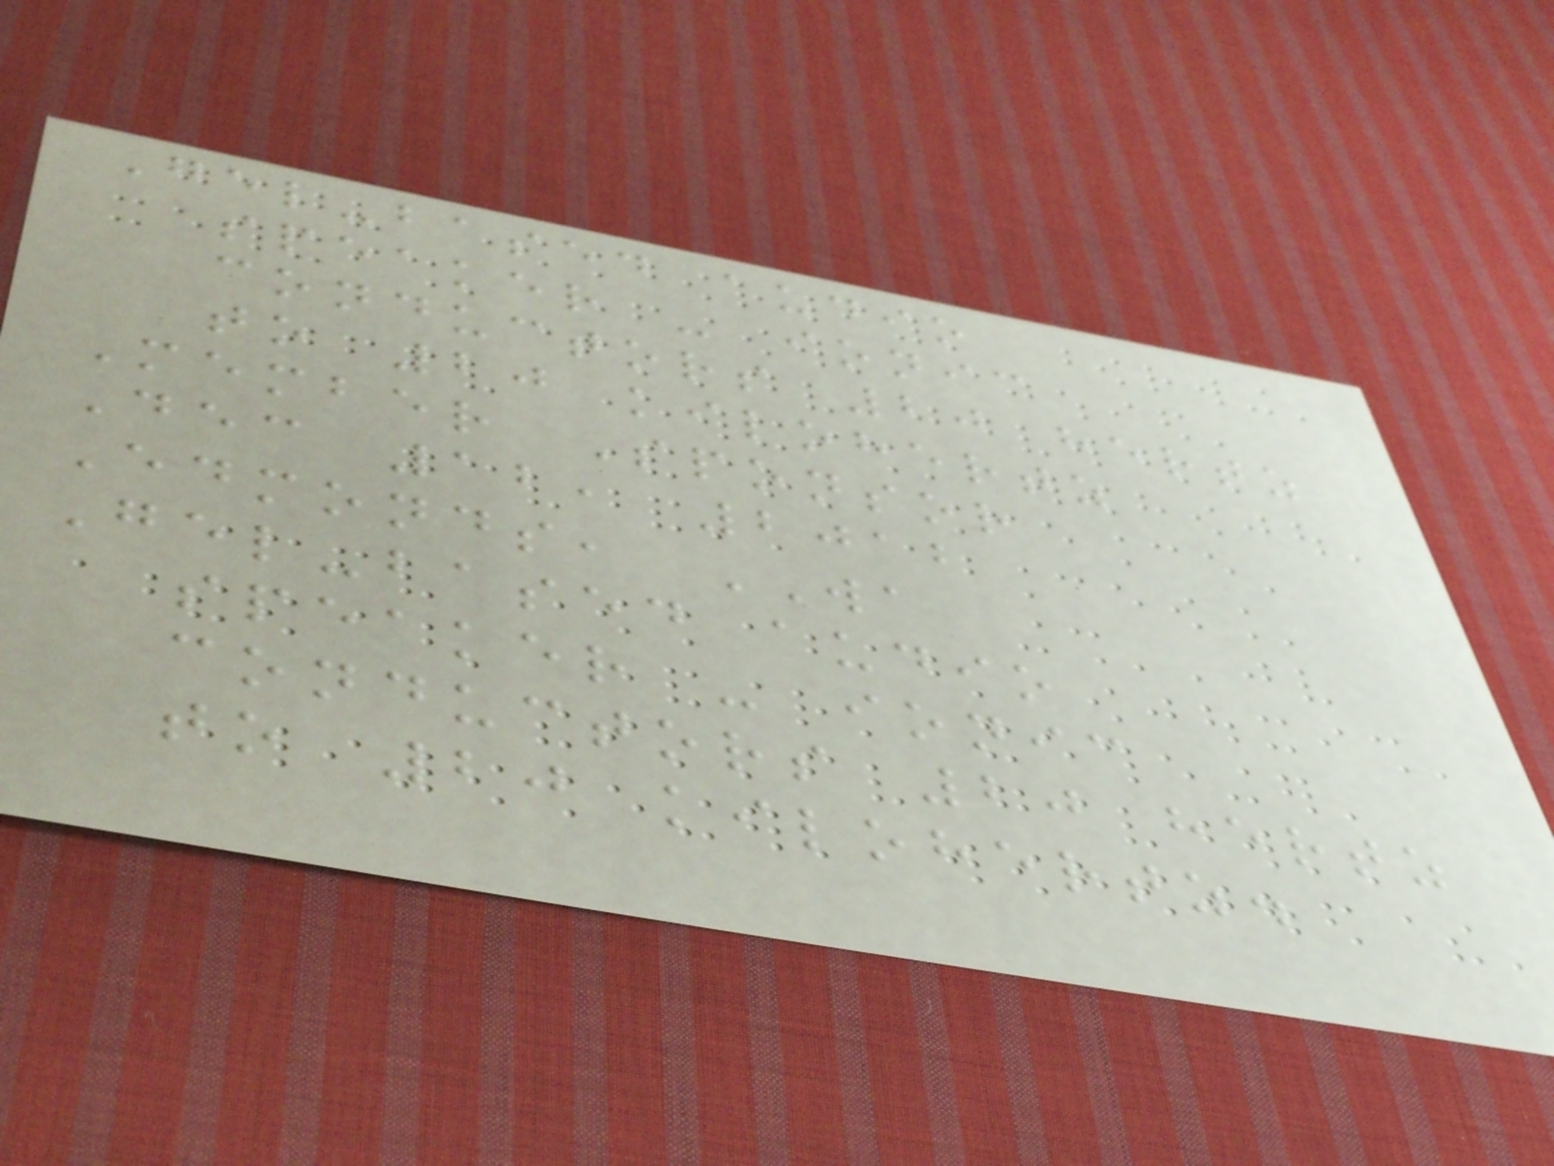Gel-based audio
speaker - ionic
conductors 20 hertz
to 20 kilohertz
Member Sponsor
Dec 12, 2012
Edmonds, WA
Gel-based audio
speaker - ionic
conductors 20 hertz
to 20 kilohertz.
